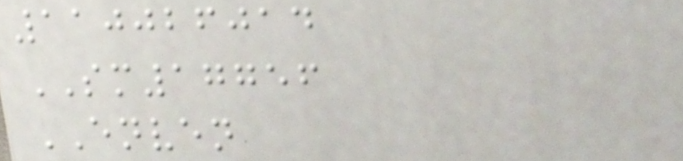110026014
SM17756
ENVEN
